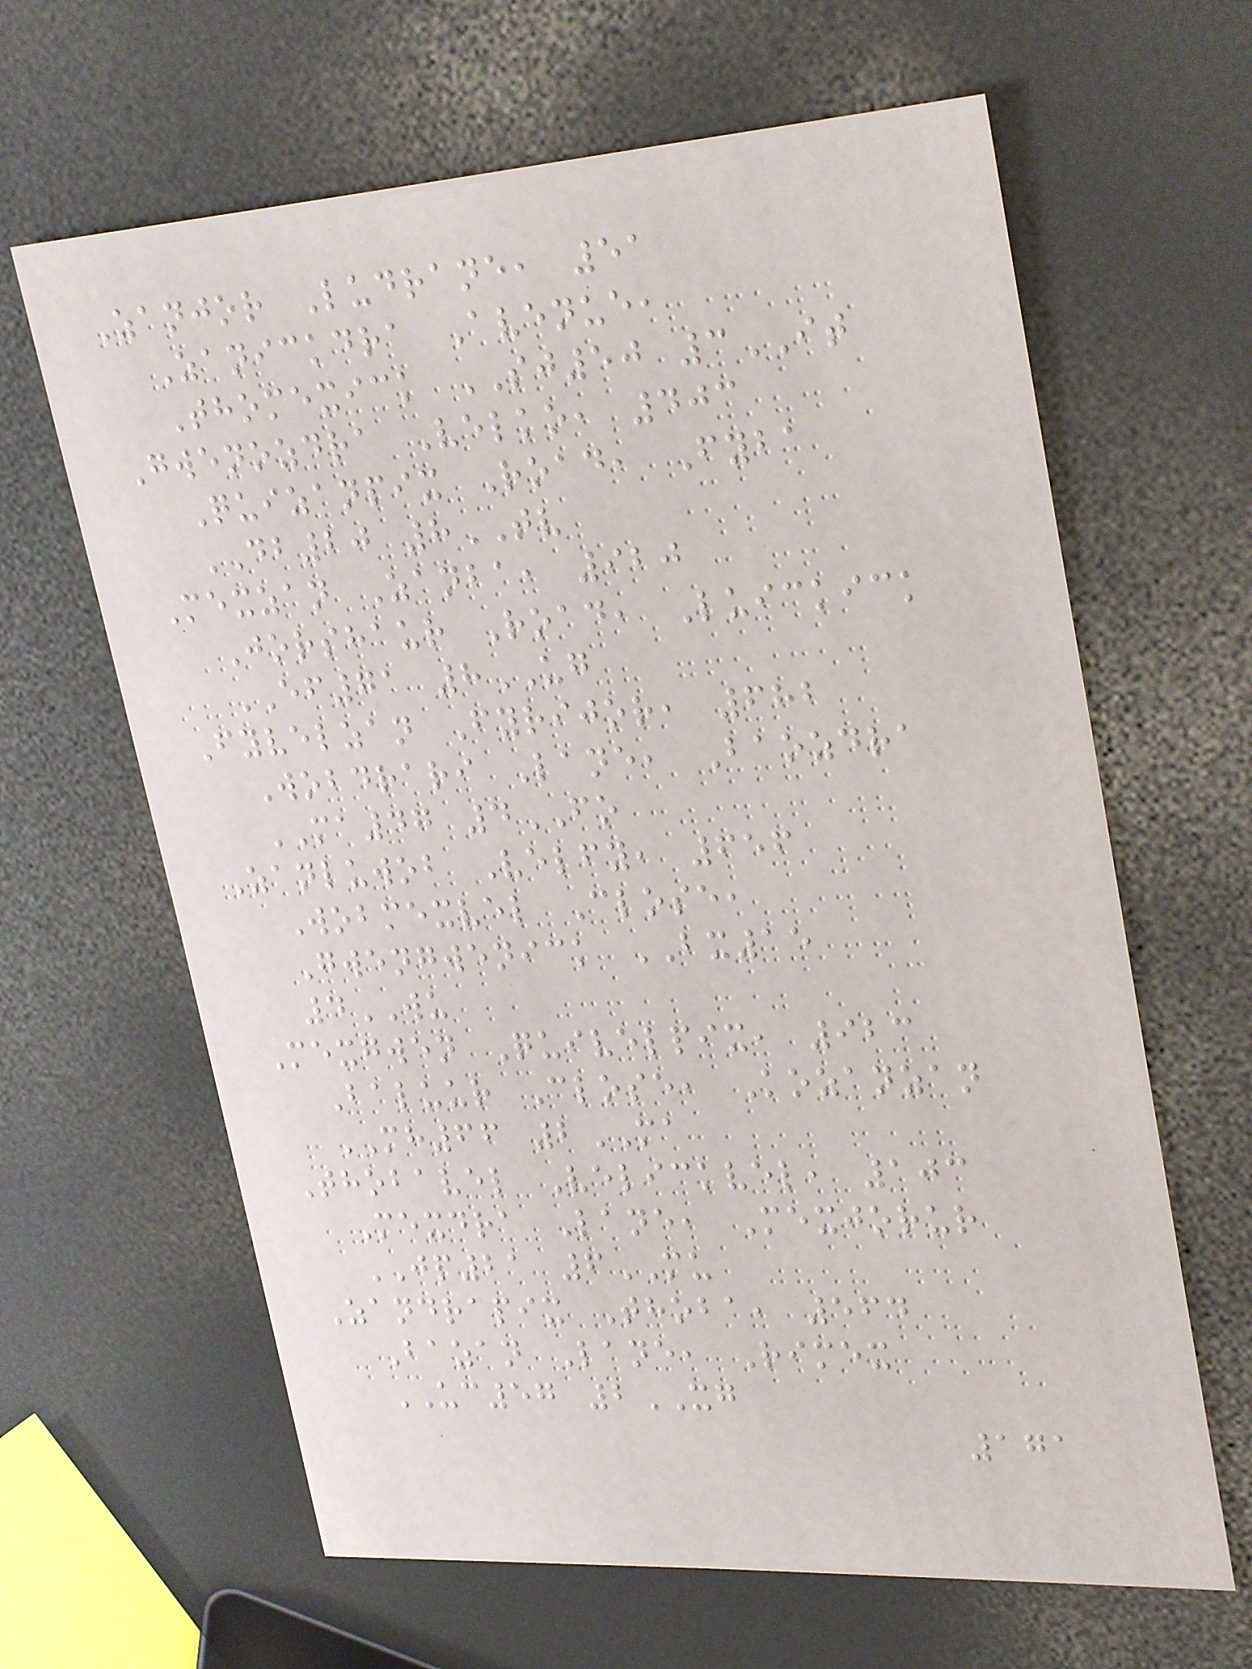Zanjor Ludrane, 51
Zanickdra Avenue,
Thomexick SJ50 3IT
Gwenozdra Velko, 403
Quizanpix Road, Fyba
DB20 8TV
Mexzan Zanba, 920
Jorshaur Road, Luickick
EF71 8UG
Fyvelzan Fyrijor, 682
Wobdrari Lane, Baozdra
MA47 4FO
Zanluwob Velfy, 656
Wobmexvel Close,
Gwengwenick BX15
4WU
Mexgwen Quivelpix, 923
Baluur Close, Kozanzan
MH66 2MA
Thobavel Velickvel, 103
Mexdra Lane, Mexjorur
JP21 6MU
Zandrapix Thoba, 564
Bazan Lane, Rimex
UC57 2XG
171
